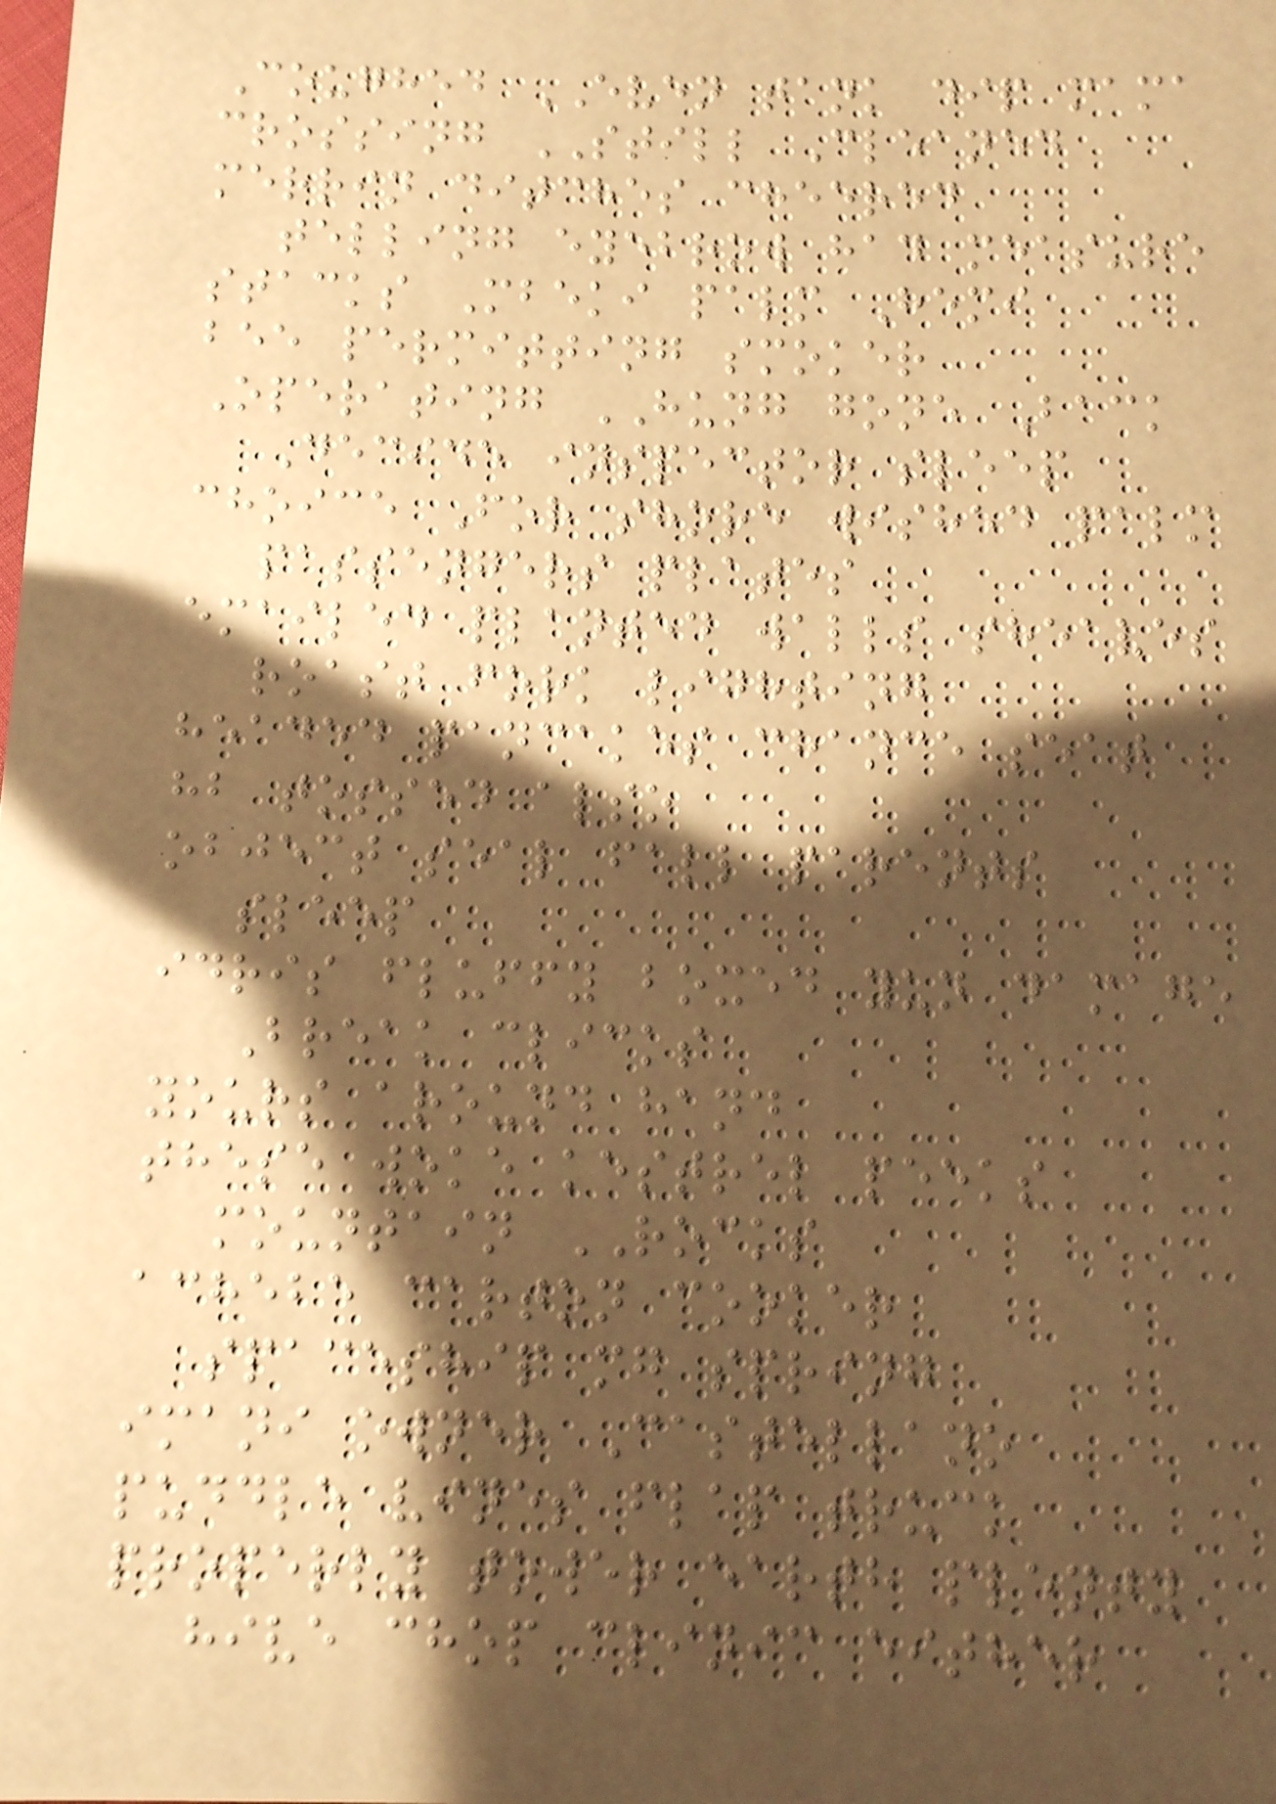Coughed EVEN tank dip mama
crossing STILL Cleaned
merrin ditches cheered
telling eyebrow had measure
stacks Mbeki palm Hemi
bee permitting smoker
Operating HUNG gone Back
Decide inspector sleep
choice For shore wished palm
passengers plates
emailed planted walls sheaves
roast fork lighting
headed pancakes chance seat
hb tossed also
object seal fall parents
sleep
idris fluffy boxed yun damage
Break clicks
yours around hand
these woke kestrel peeks
mountain ROCKS
achebe carton cooker
spaceship mg spring
imani owner Castellano
puddle vines flap truck
properly tower earth plenty
hive chop clinic either
